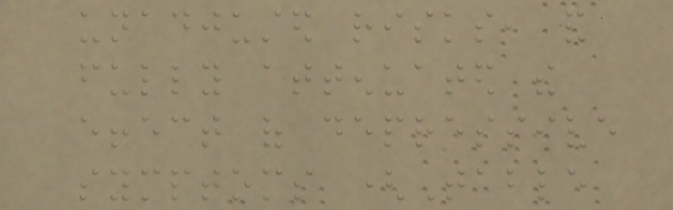unadjusted risks, and
fully attenuated the
effect of depressive
symptoms (Table
